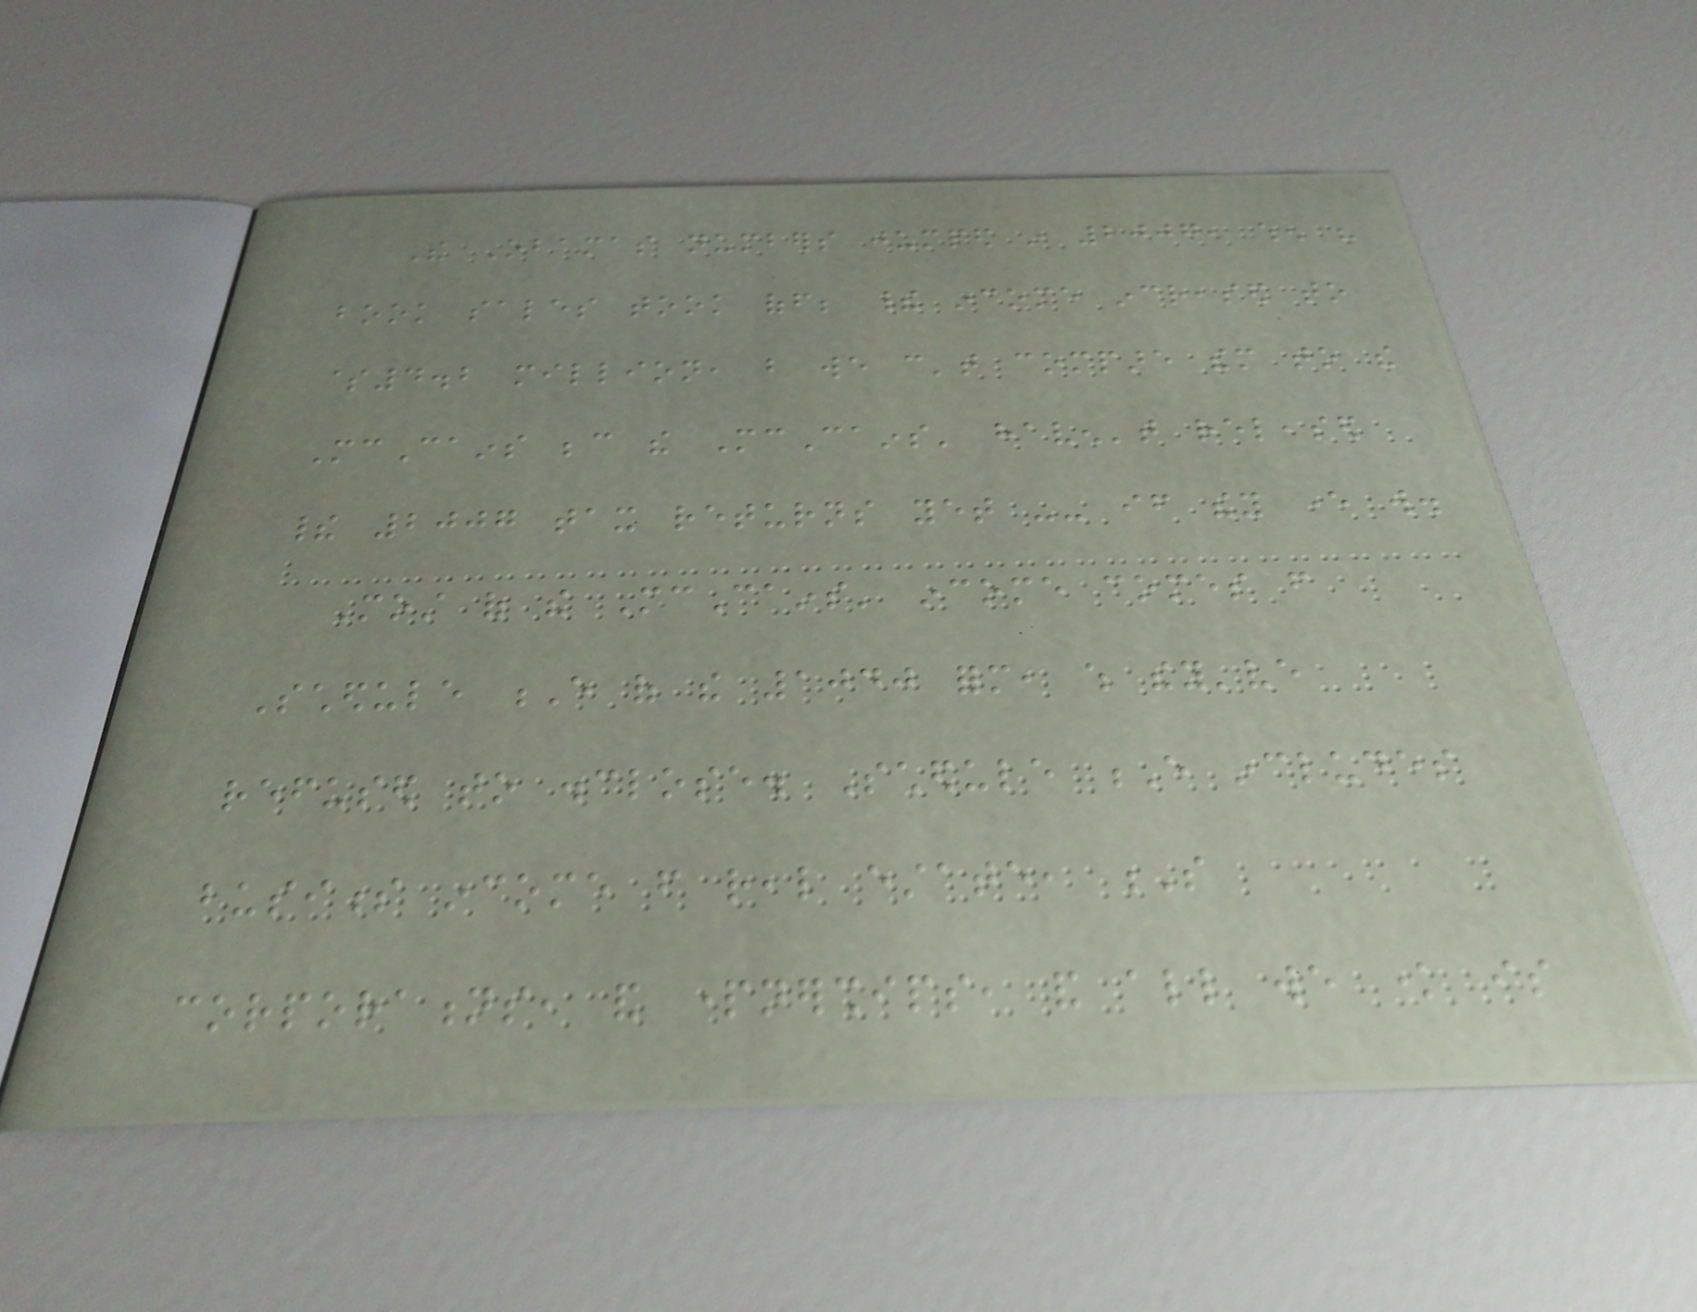The Obamas numbers jumped in 2007, when his
book sales took off; their income increased to
$4.2 million, but we can't compare them to the
McCains because the McCains' haven't released
their 2007 tax returns yet -- if they ever will.
Most of the McCains' income comes from
Schedule E of the 1040 form, which they've
refused to disclose. Schedule E includes
business income from real estate, S
corporations, and partnerships, and all we know is
